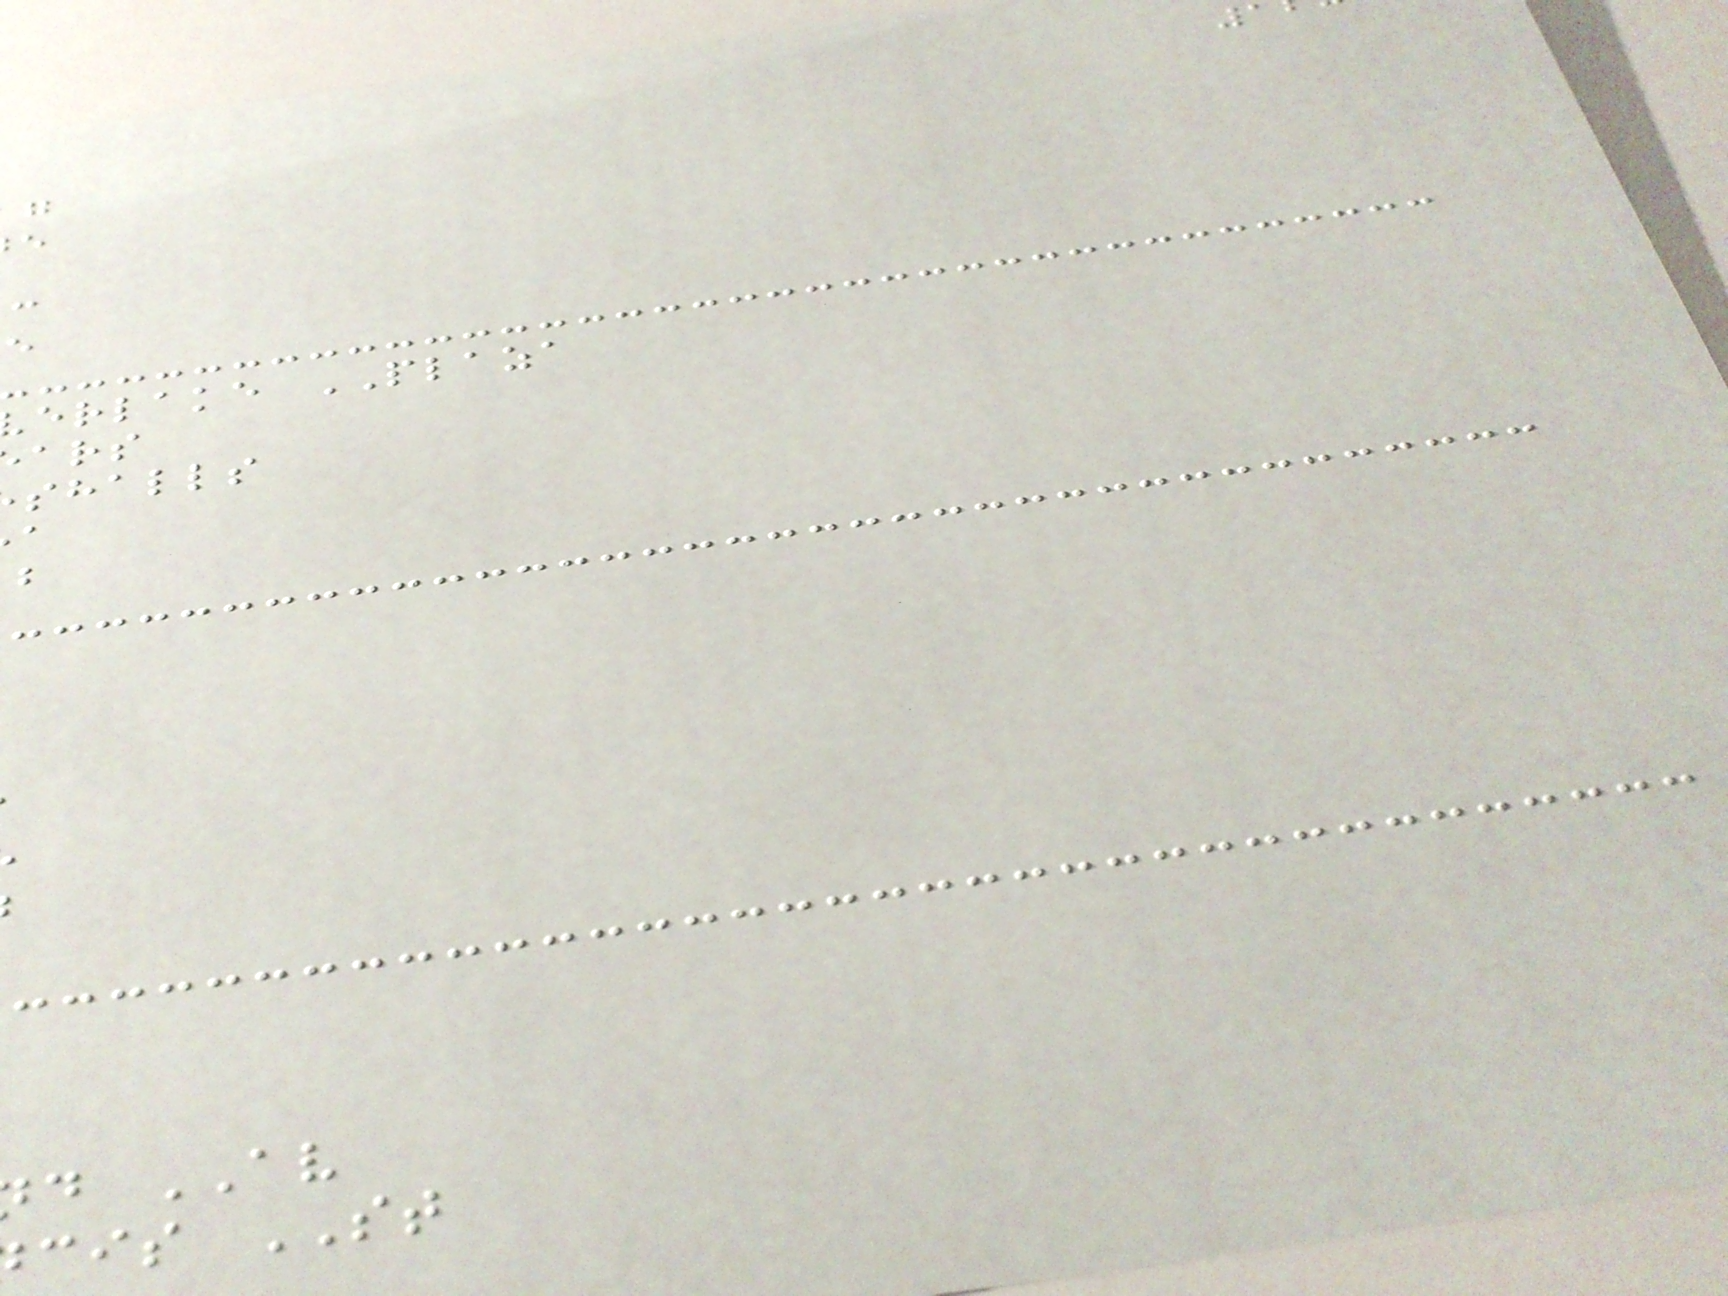erlake PLAZA
shalls
d AV
cis ST
